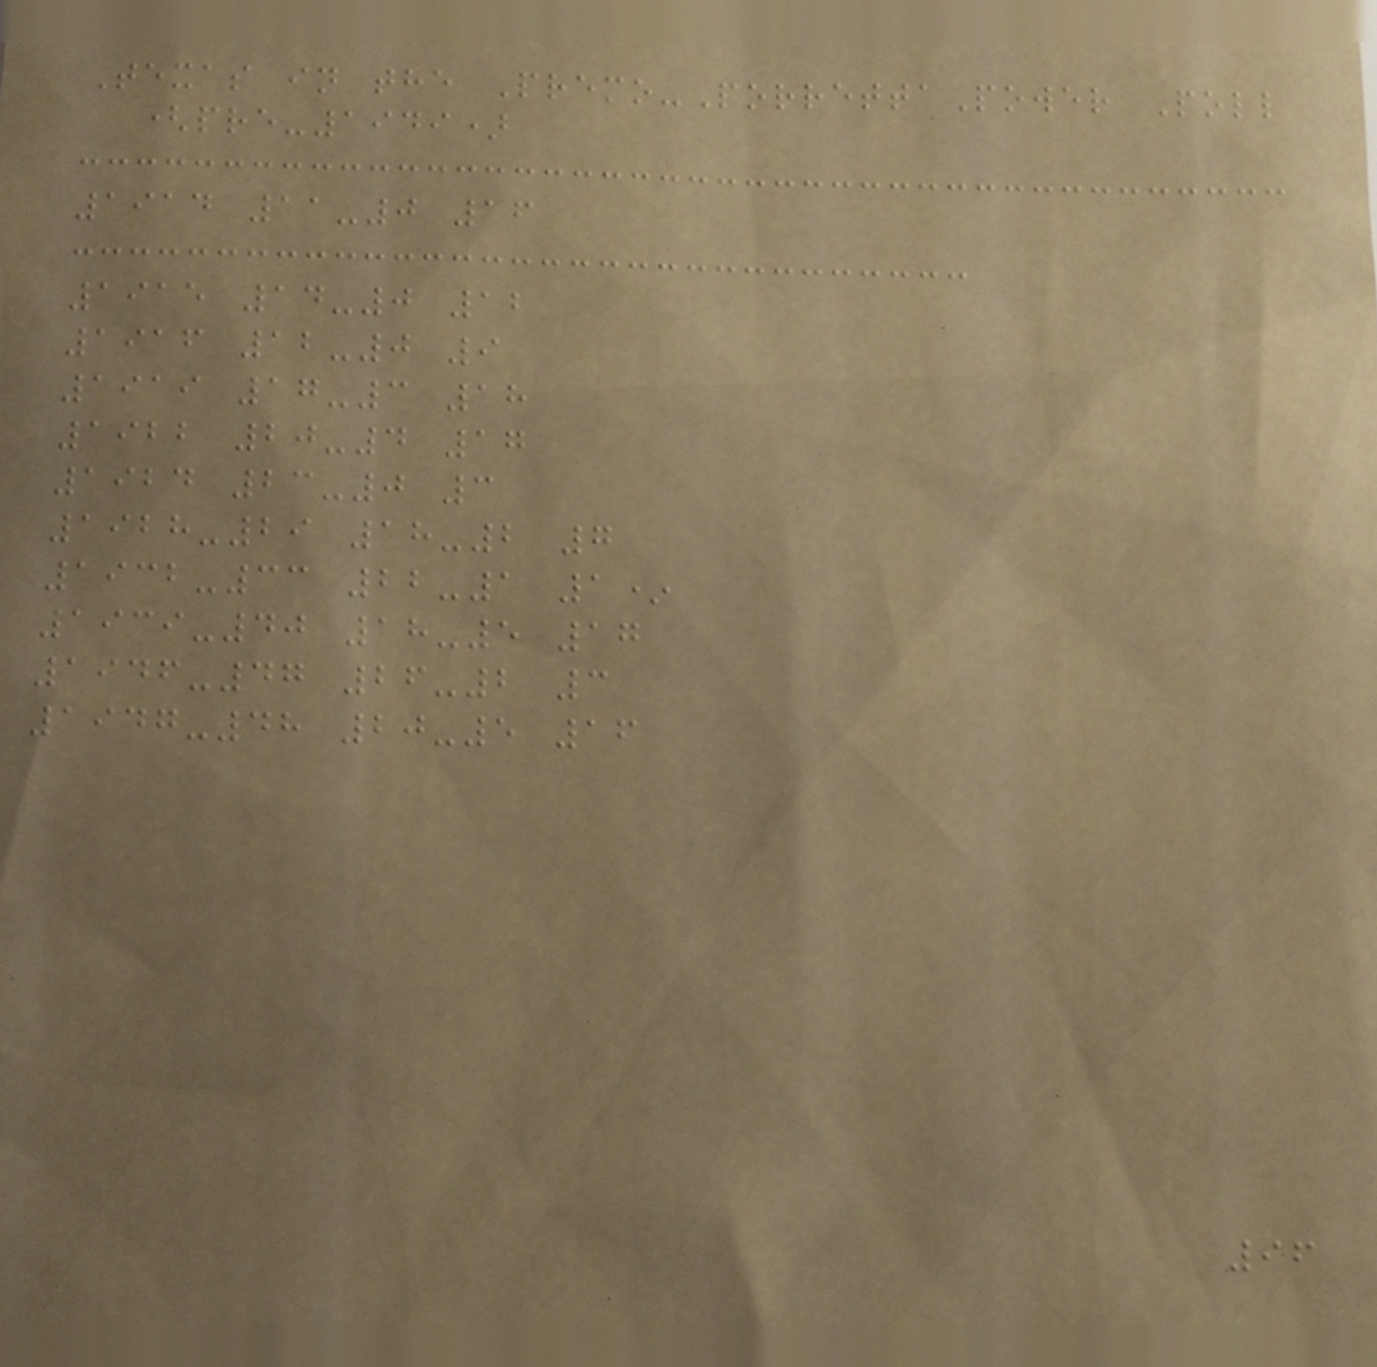Texas in the Premo-PorrettaPower Poll
(pre-1949)
1914 11-0 16
1915 14-0 12
1916 12-0 9
1919 17-3 18
1922 20-4 17
1924 23-0 3
1928-29 18-2 7
1932-33 22-1 1*
1939-40 18-5 17
1946-47 26-2 3
1947-48 20-5 16
96
